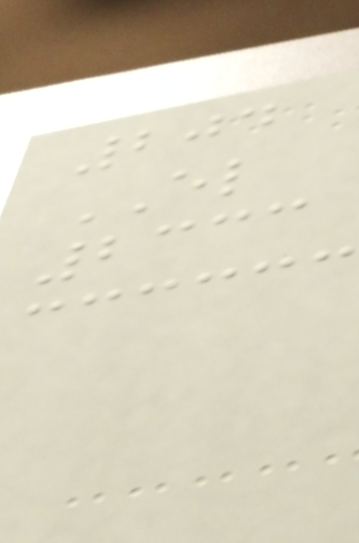204
EL
2333
